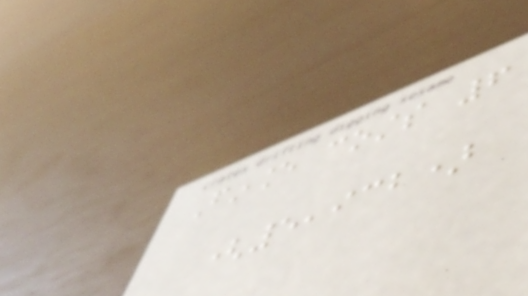Finance costs 6
(5,932)
